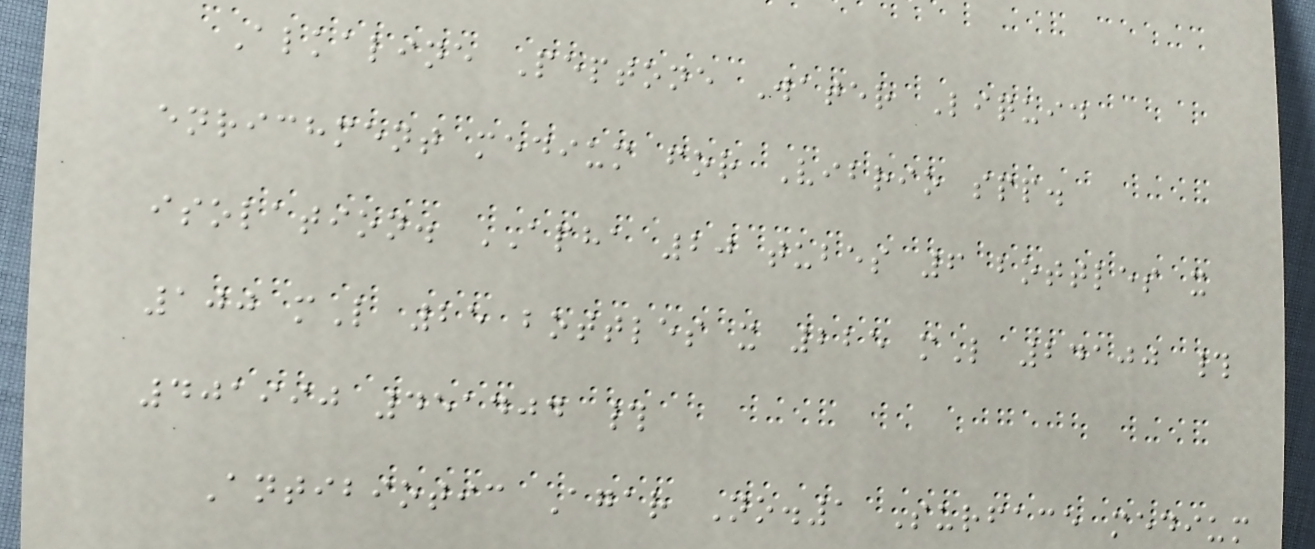Alkaline Peptone Water Liquid
enrichment medium for Vibrio spp.
isolation. APHA 20 tubes 6 bottles x
100 mL 25 bottles x 225 mL 24100 #
401990 451404 #
Antibiotic Agar No.1 Surface medium
